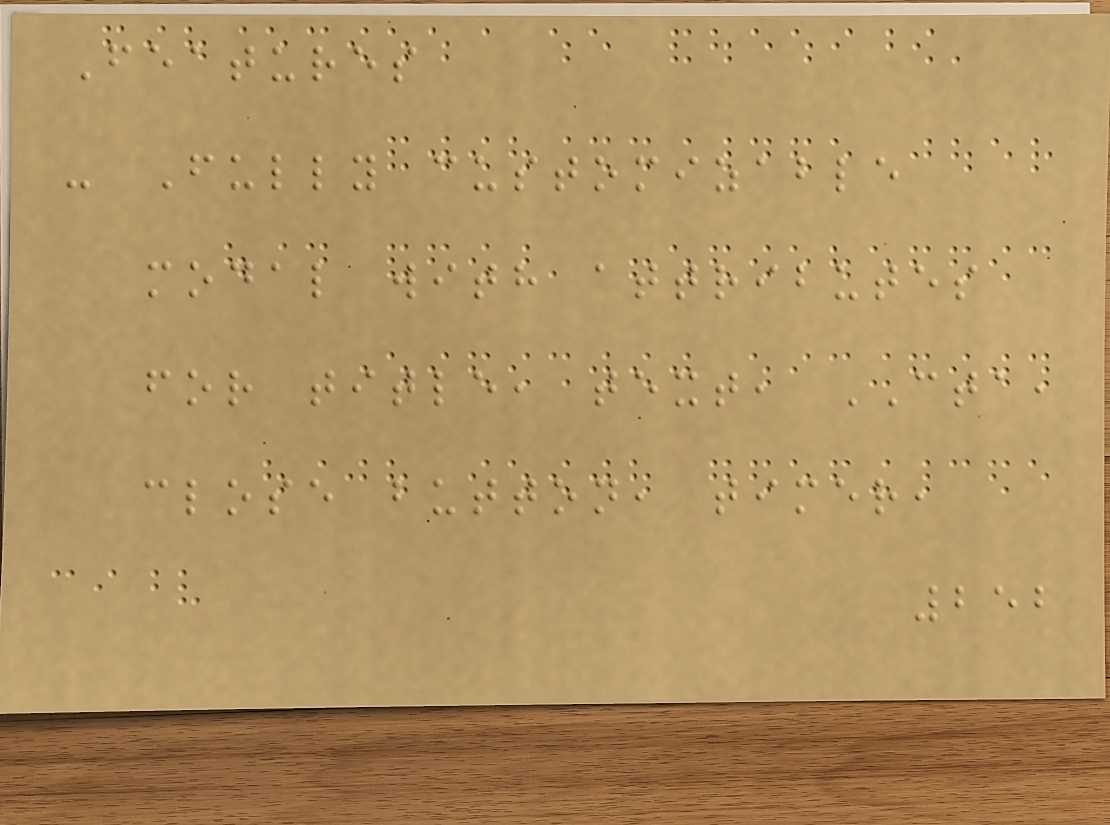Features
- Fully customizable
modal with attributes
for title, text, CTA,
close button, timer,
252
